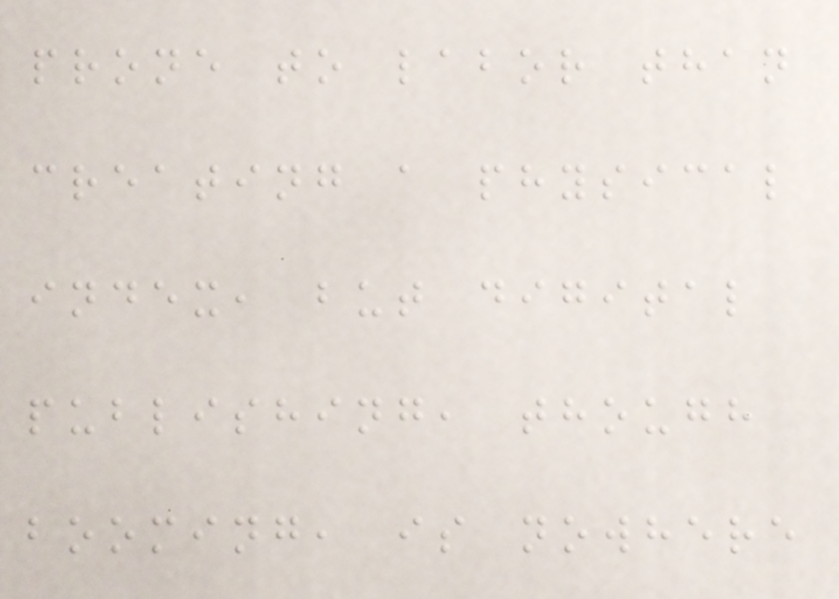prone to labor than
creating a physical
index, but digital
publishing, though
booming, is nowhere
